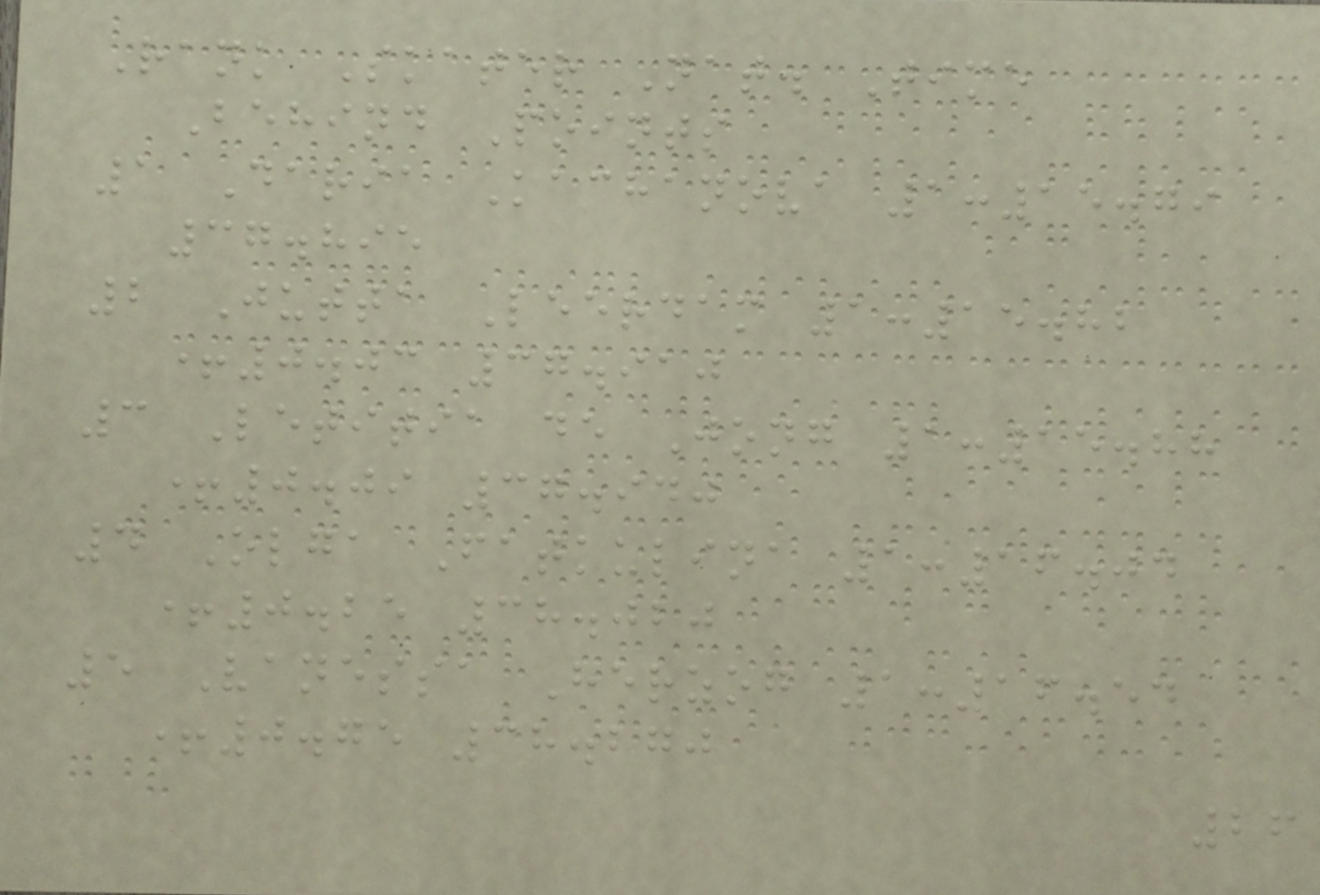Rank Skater Nat. Time
Behind Points
1 Daria Kachanova 1:15.79
37.895
2 Jutta Leerdam 1:15.82
+0.03 37.910
3 Letitia de Jong 1:15.88
+0.09 37.940
4 Olga Fatkulina 1:16.04
+0.25 38.020
5 Vanessa Herzog 1:16.54
+0.75 38.270
26
